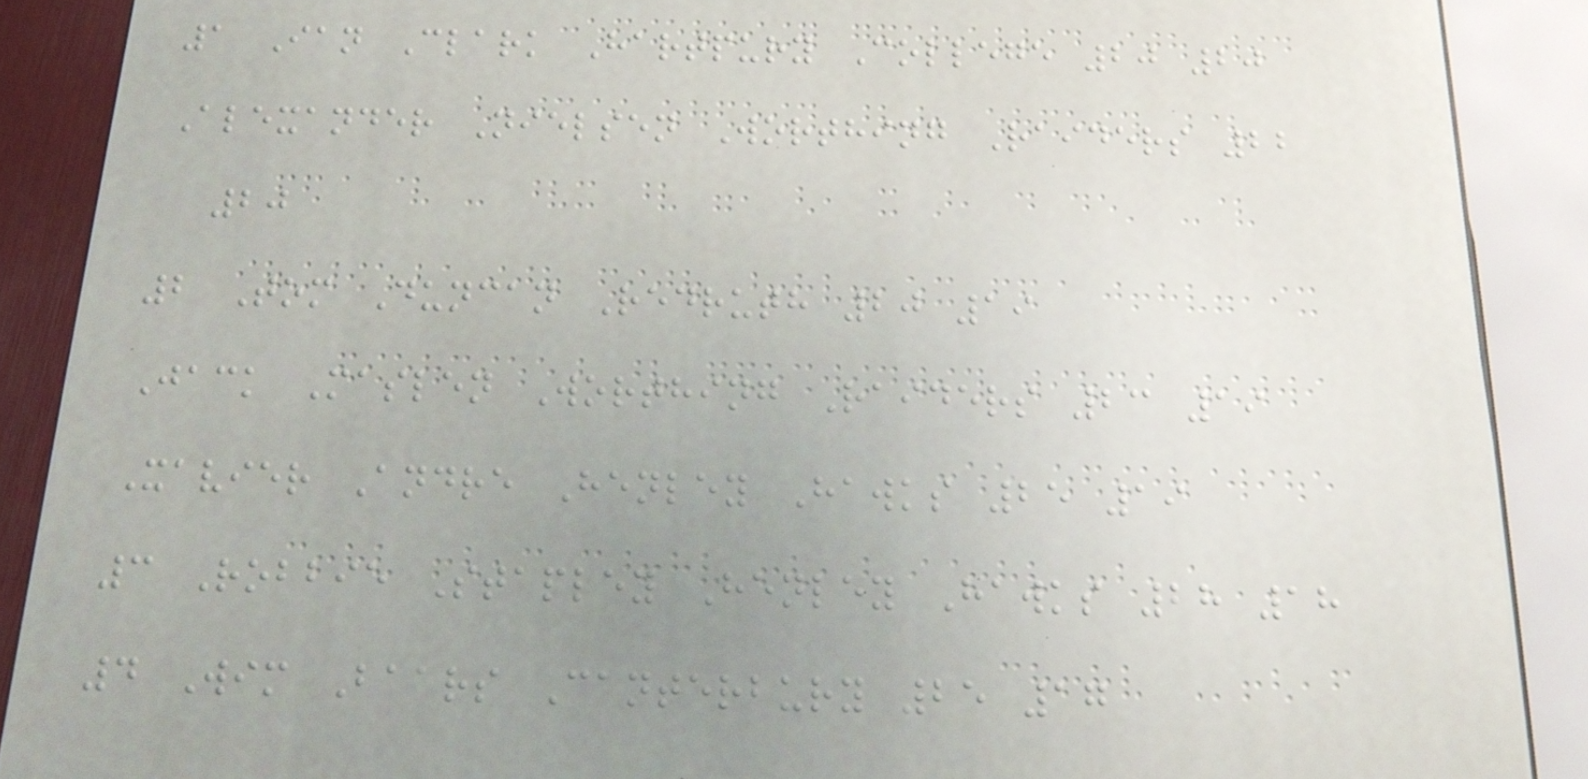1 Ian Clark Hartpury College 20 20
Alexander Nielsen Worthing Raiders 22
20
2 Tom Duncan Redruth 20 19
Jack Maslen Worthing Raiders 23 19
Xavier Andre Henley Hawks 25 19
3 Robbie Stapley Henley Hawks 28 18
4 Wim Baars Canterbury 25 17
